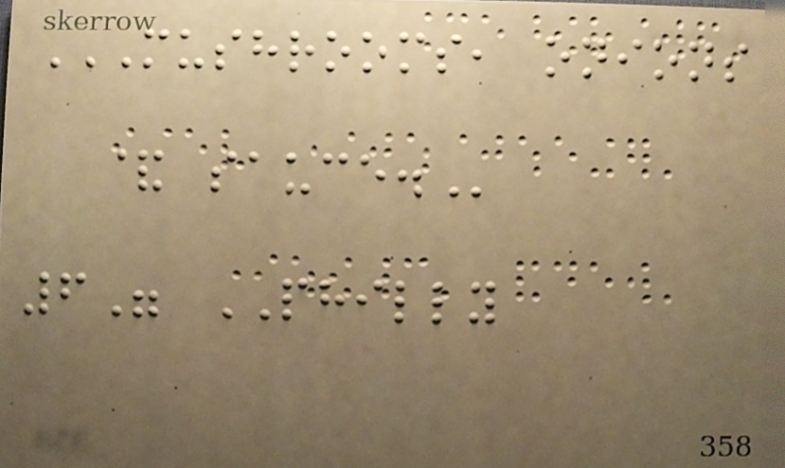MUSHROOMS, ONIONS
& SAUCE.
6" PHILLY
